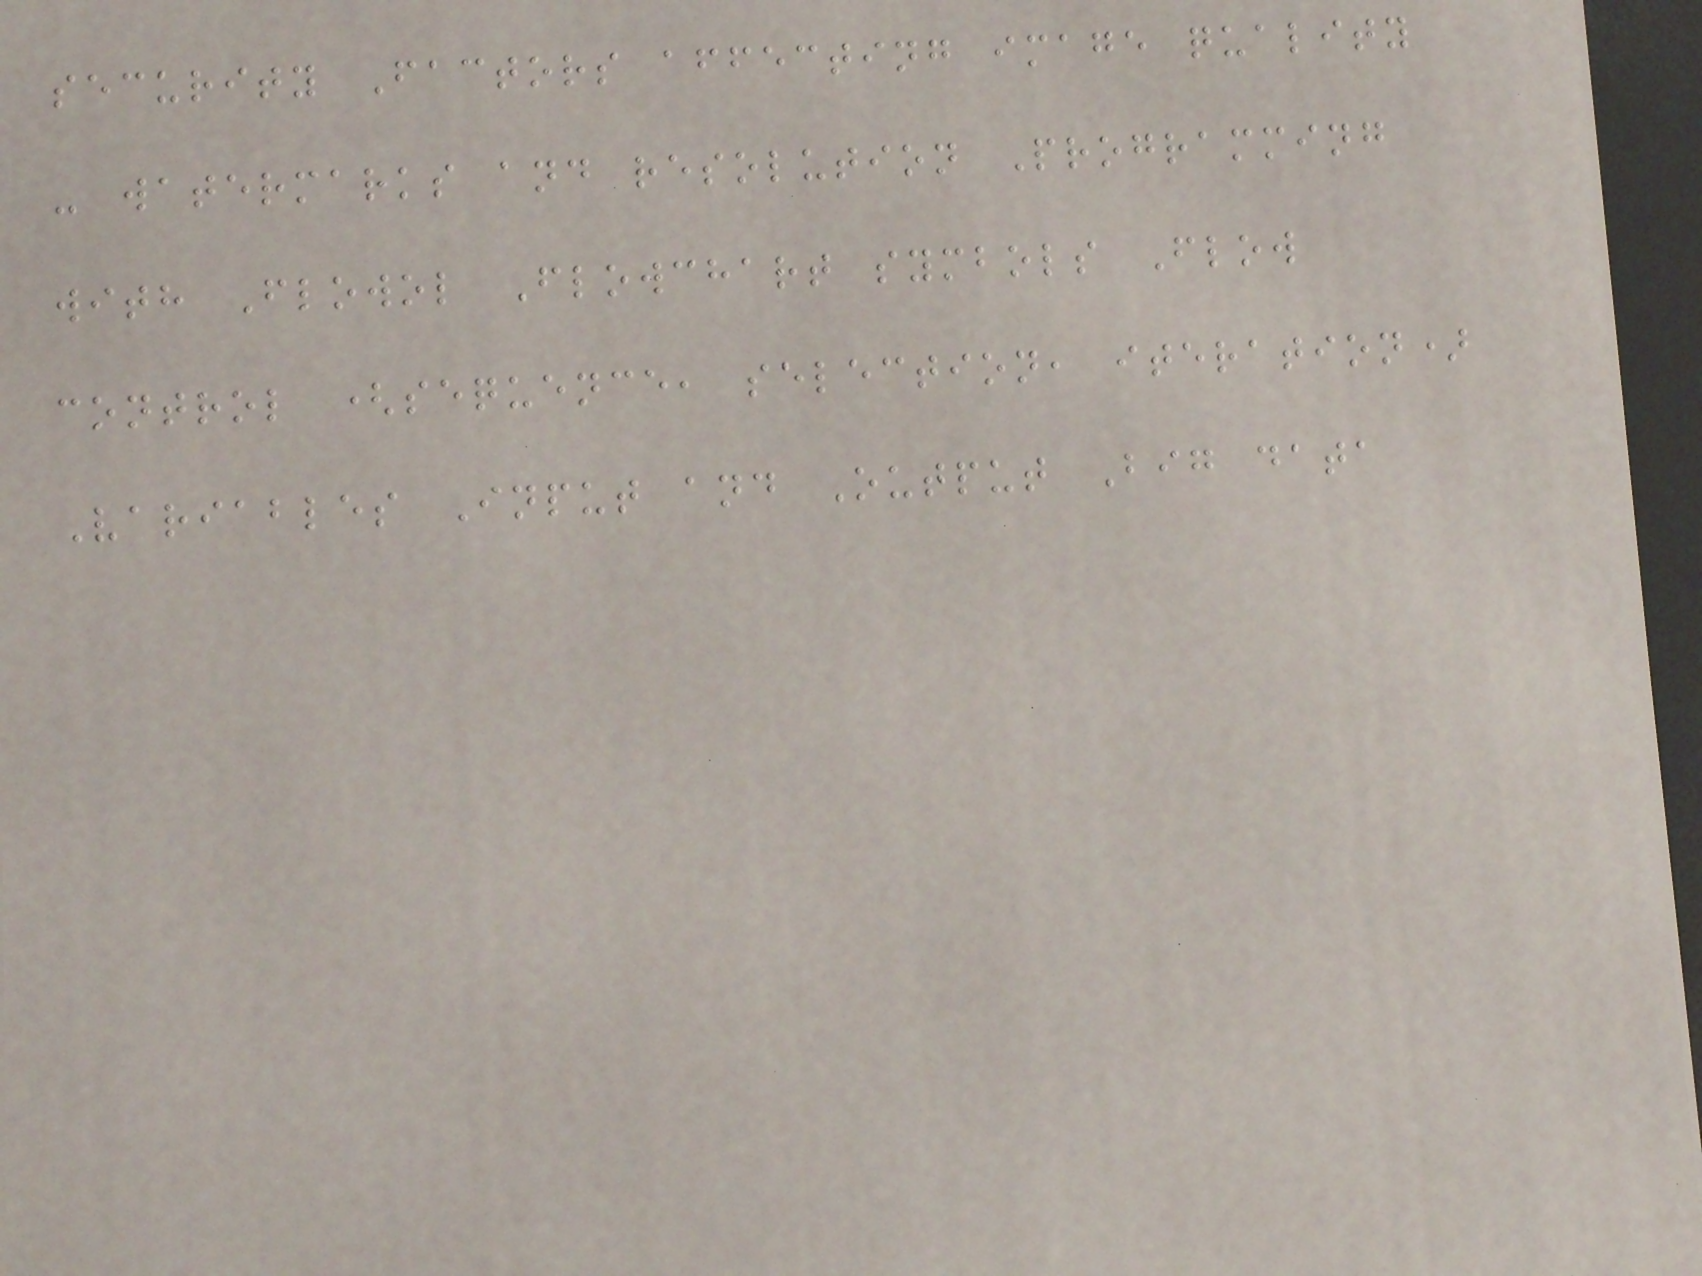security Factors affecting image quality
- watermarks and resolution Programming
with Flowol Flowchart symbols Flow
control (sequence, selection, iteration)
Variables Input and Output Big data
